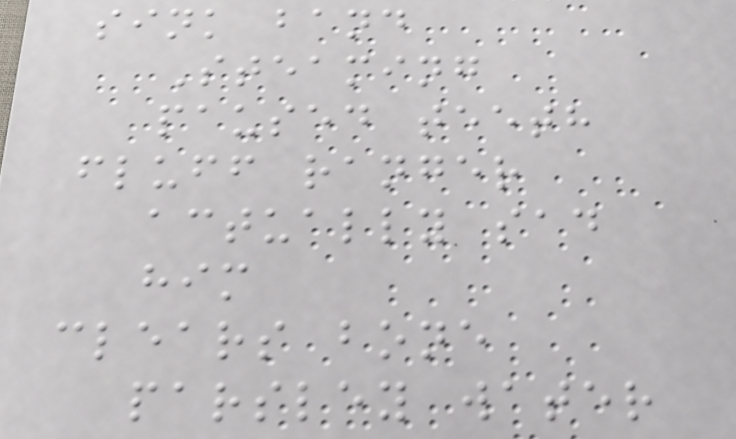sink band
Steaming
paused teeth
fluff ranger
actually sad
him
clears bone
parsley water
